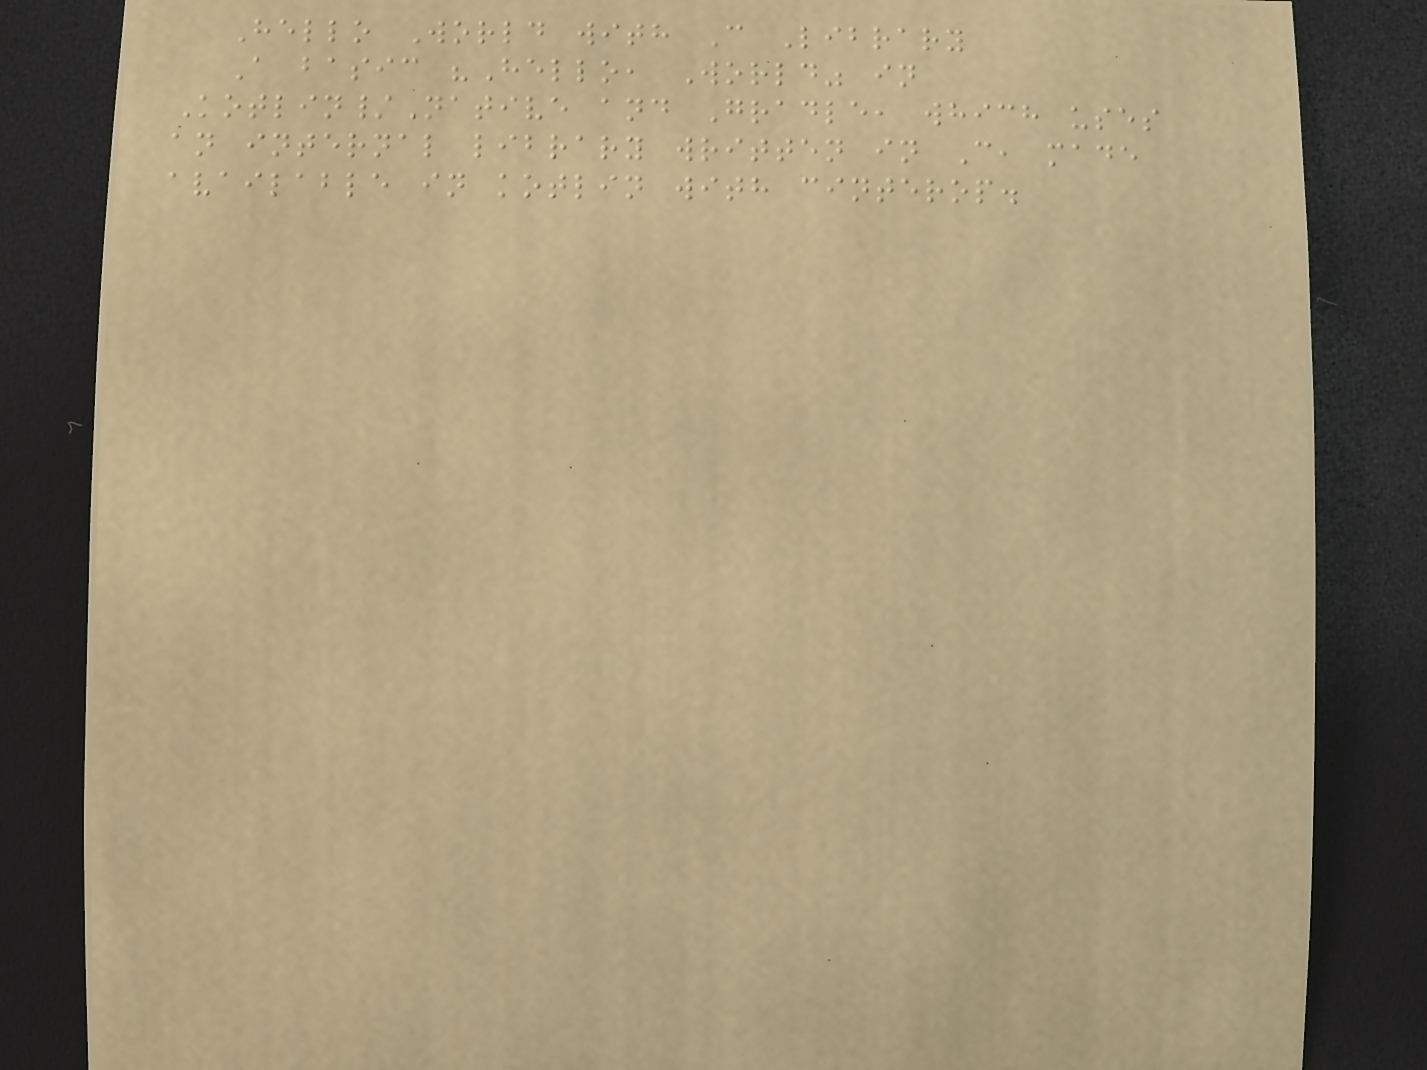Hello World with C Library
A basic "Hello, World" in
Kotlin/Native and Gradle, which uses
an internal library written in C, made
available in kotlin with cinterop.
